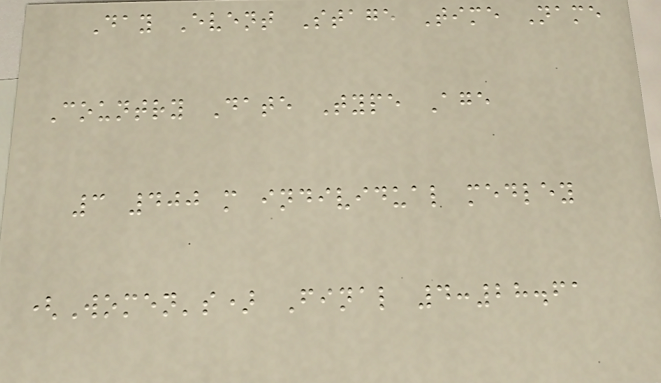Day Event Stage Time Name
Country Date Type Age
3 400 m individual medley
(Women's) Final 4:28.61
